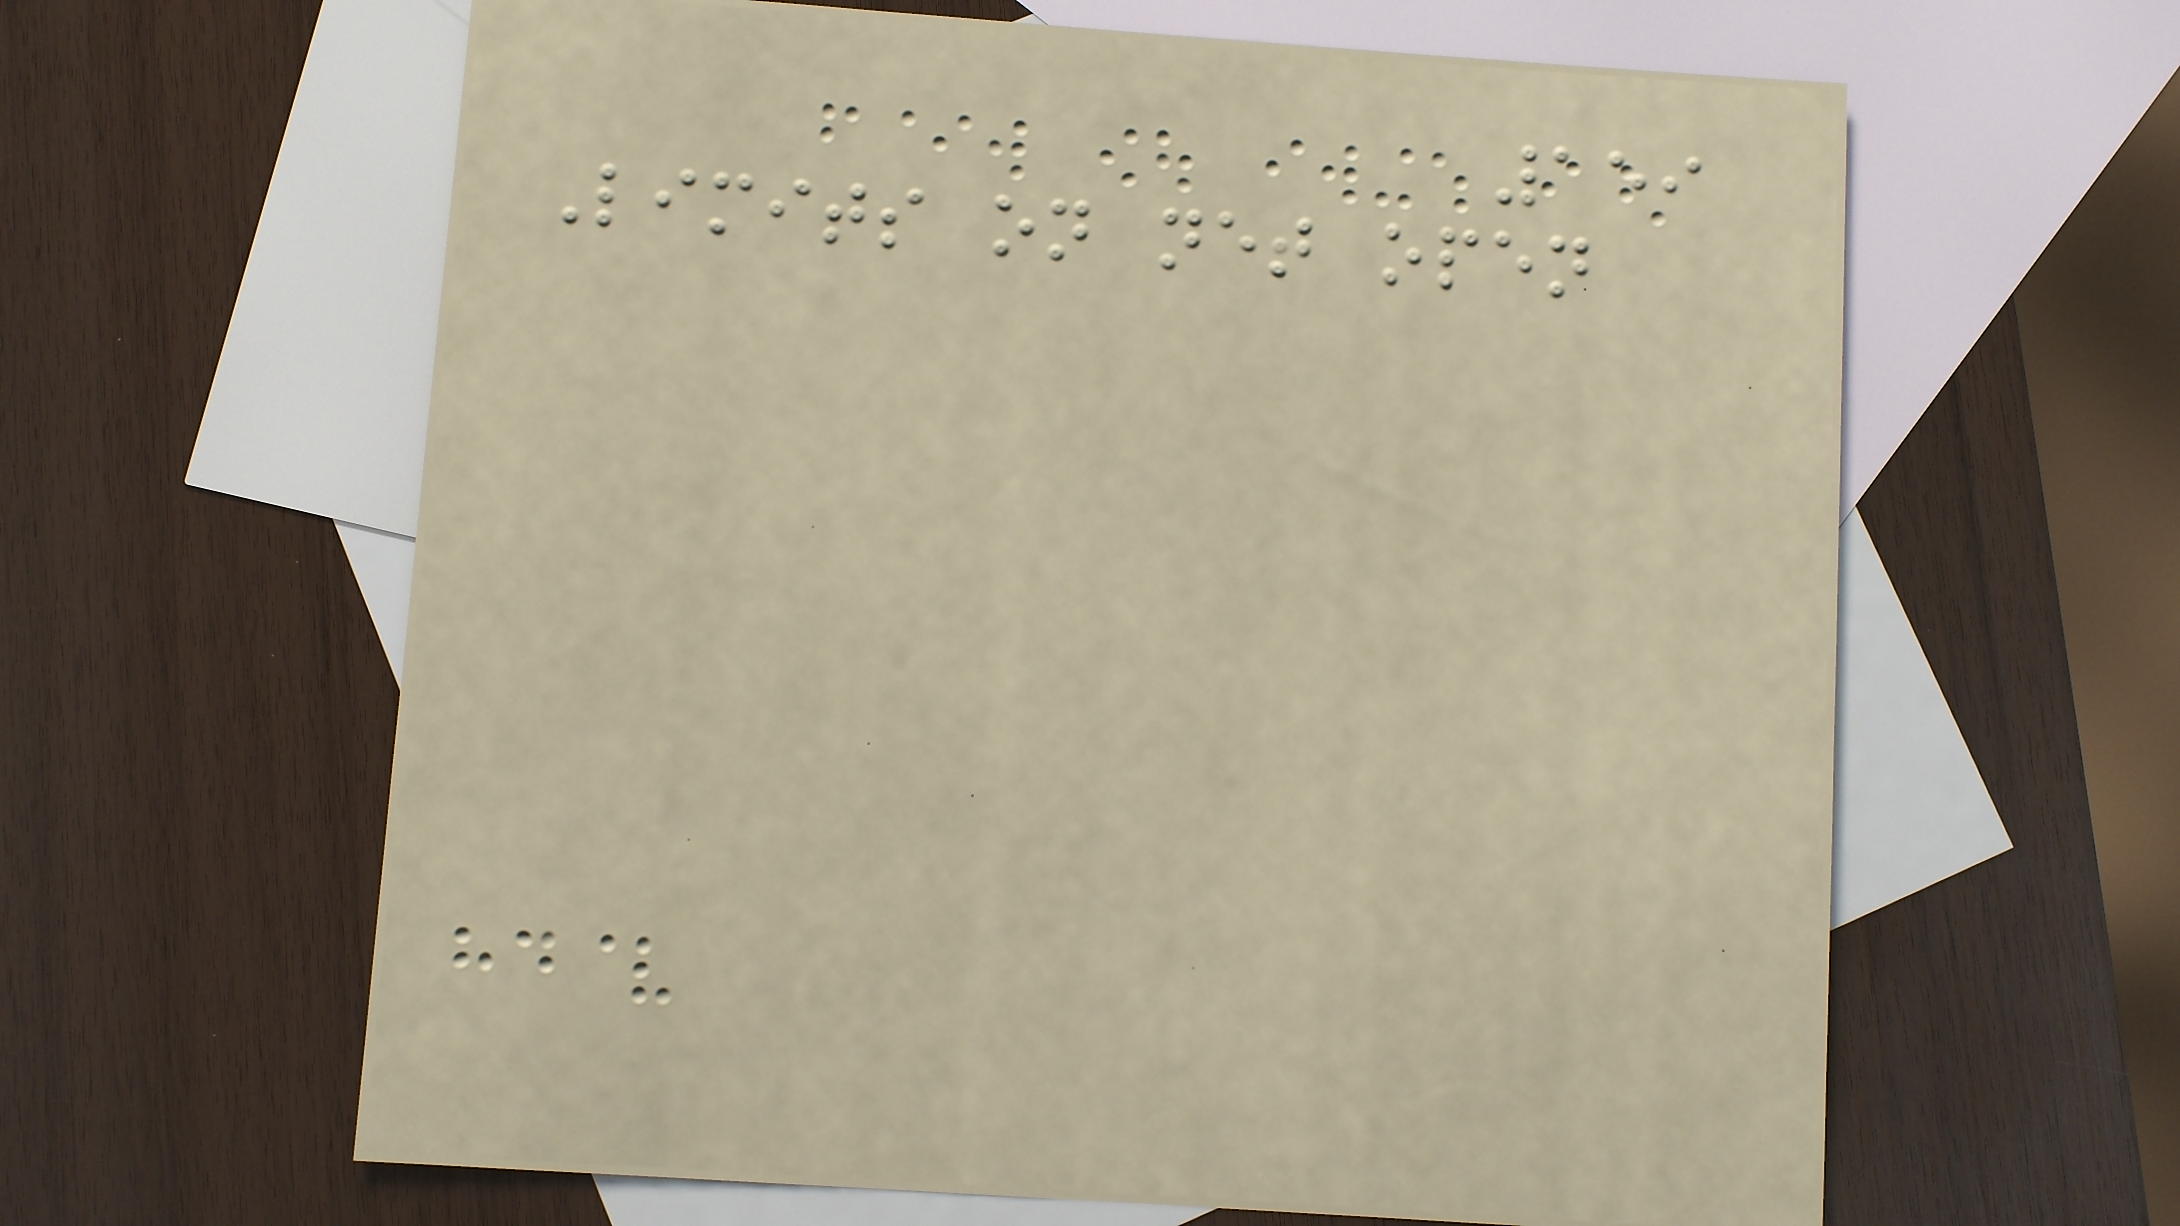159
Limits on net open
